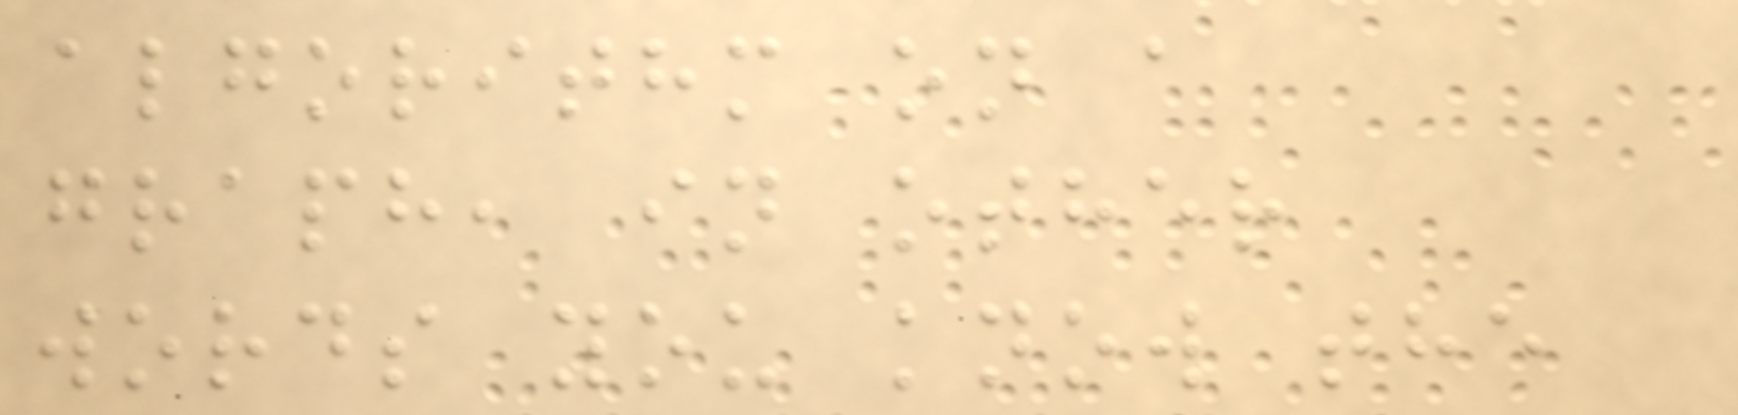algorithm on a
graph, in other
words you know the
